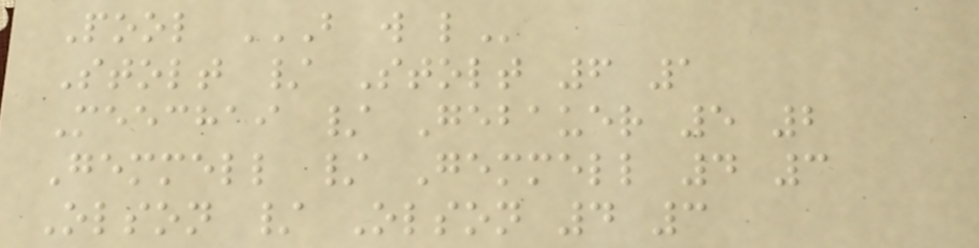Pool B W L
Stolt / Stolt 6 1
Meechai / Gebauer 5 2
Gemmell / Gemmell 4 3
Olson / Olson 4 3
